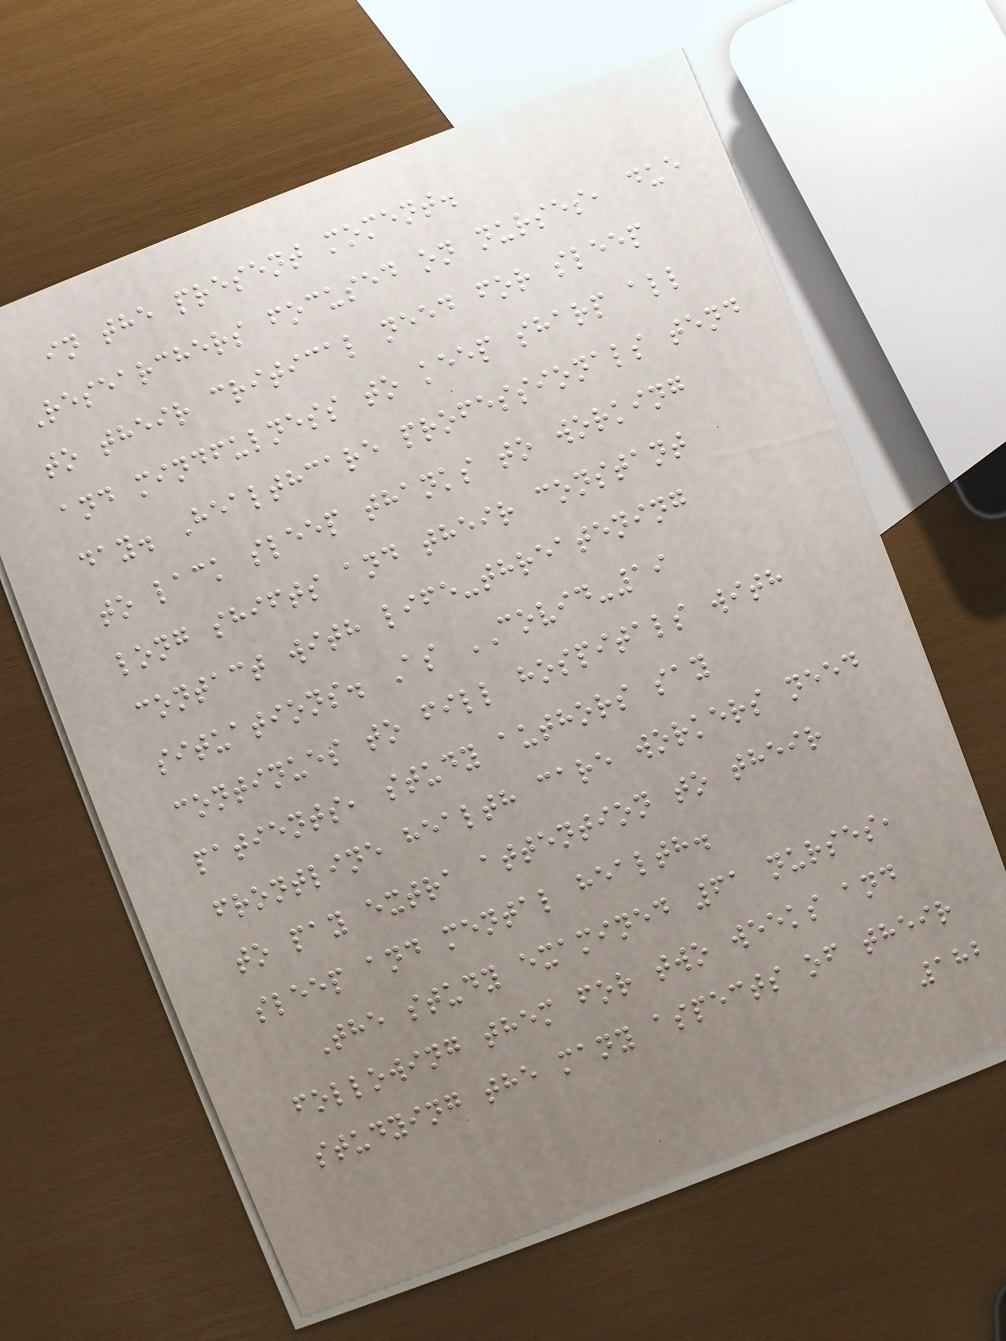in the present moment.
Researchers focused on nurses, due
to their critical need for sleep
and mindfulness to keep sharp all
day. Healthcare professionals tend
to lack sleep thanks to working
long shifts and their constant
contact with life-threatening
situations. As COVID-19
continues to fill hospitals with
patients, study authors say
frontline health care workers need
to pay extra attention to their
sleep and mental health.
The study examined 61 nurses,
following them for two weeks and
studying the many aspects of their
182
